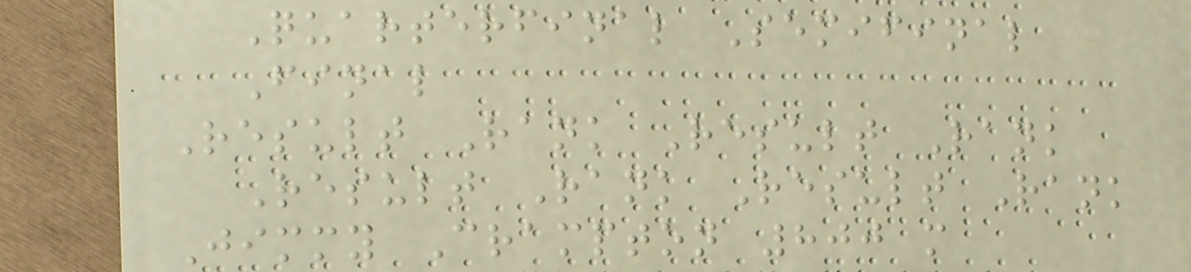Quarterfinal Semifinal
Final
Result Rank Result Rank
Result Rank Result Rank
Jimmy Crampton 800 m
